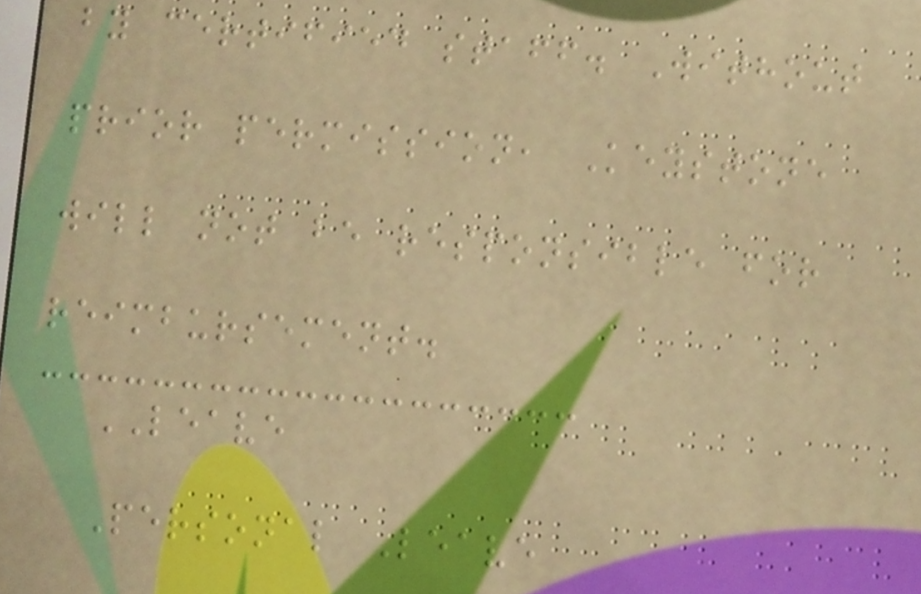by certified staff. Without
prior permission, Keystone
will not be responsible for
reimbursement.
LEAVE
Personal Leave
